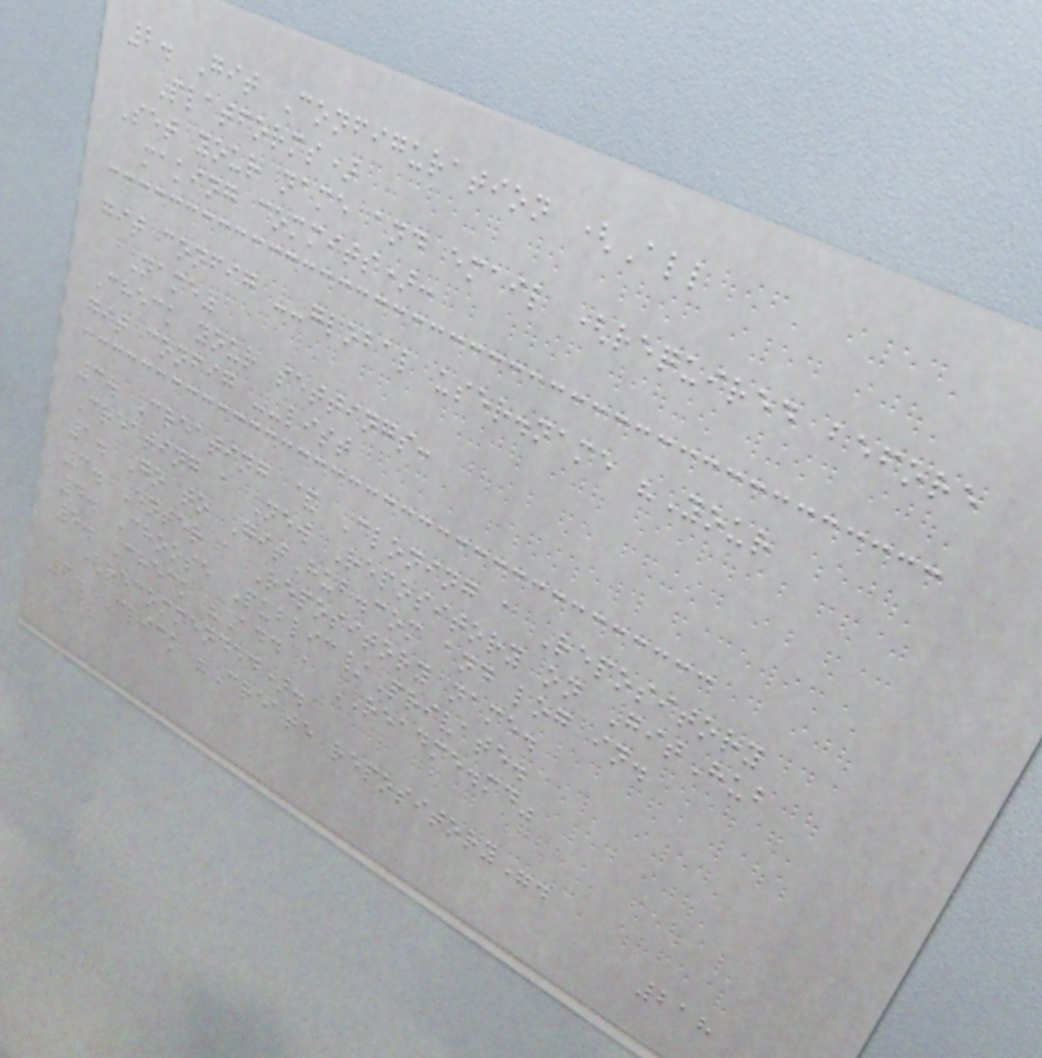2. Git Configuration (All
Platforms)
Set your name and email (required before
making commits):
git config --global user.name "Your
Name"
Check your settings:
git config --list
3. Creating & Cloning a Repository
Creating a New Repository on GitHub
1. Go to GitHub.com and log in.
3. Enter a Repository name.
4. Choose Public/Private.
5. Check "Add a README.md"
(recommended).
6. Click "Create repository".
218
